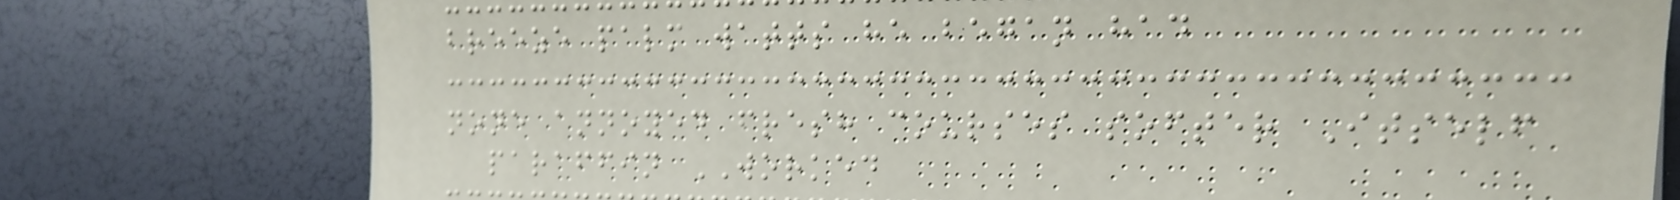breeze palm watts he began had
none annoyed fresh courses softer Itself
paraffin WORKED
